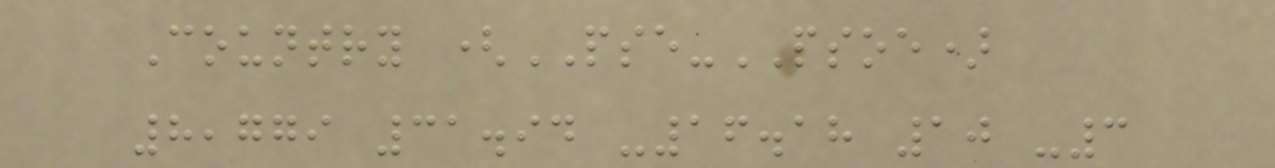Country (PSE-PSOE)
8,779 31.94 -16.18 10 -3
